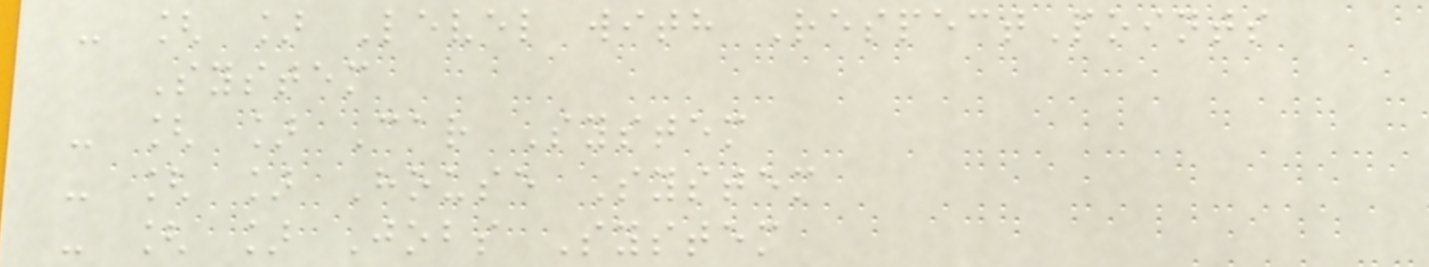- [ ] Level with RespectPoints
System
- [ ] Car System
- [ ] House System
- [ ] Jobs System
